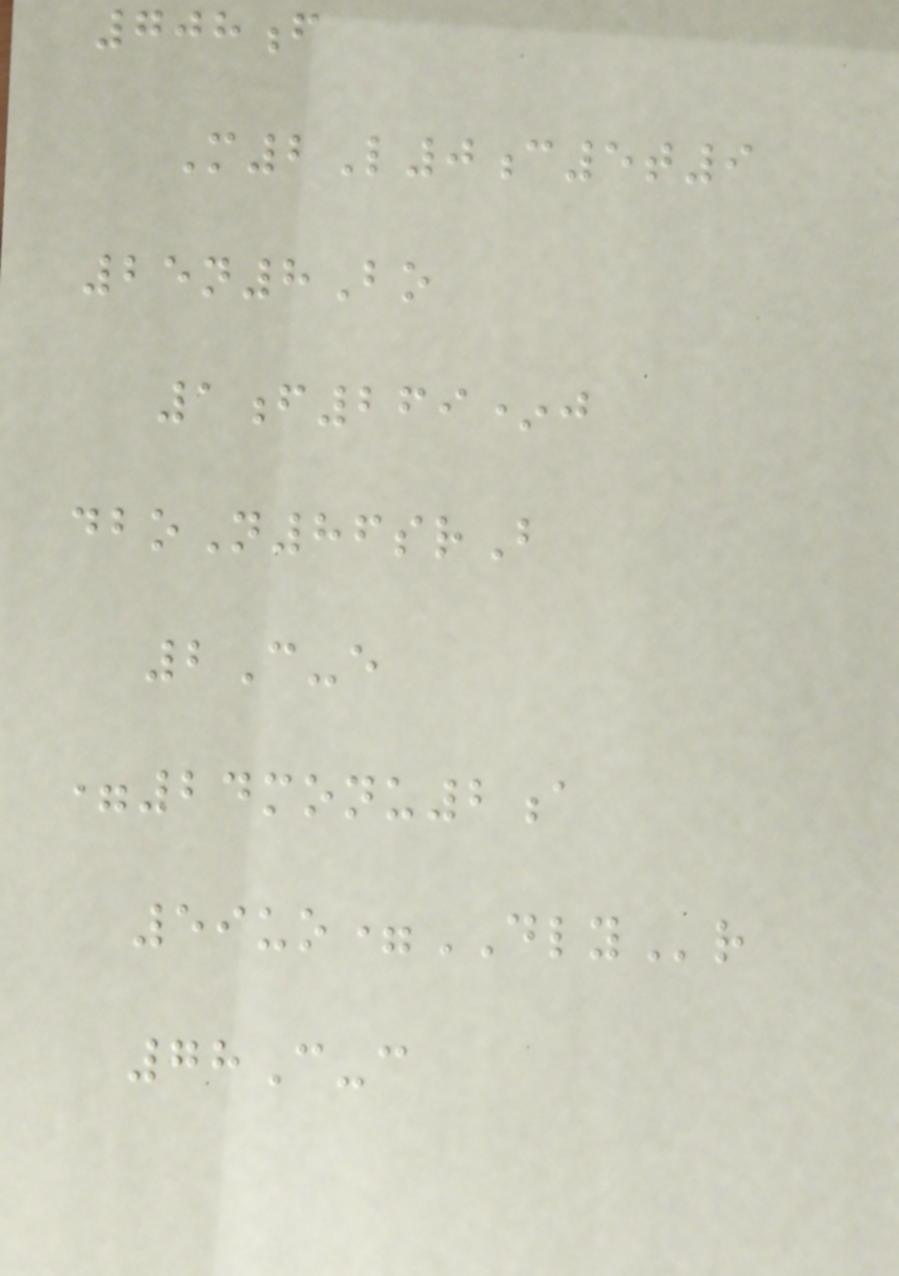708f
M2L0c5t9
25n8Bo
1f269*j
dboN86srB
2C-e
=24monu2a
59uo=DLYr
78C-c
